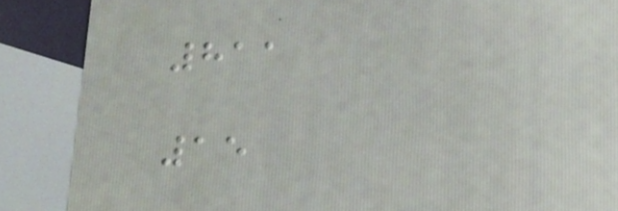811
15
